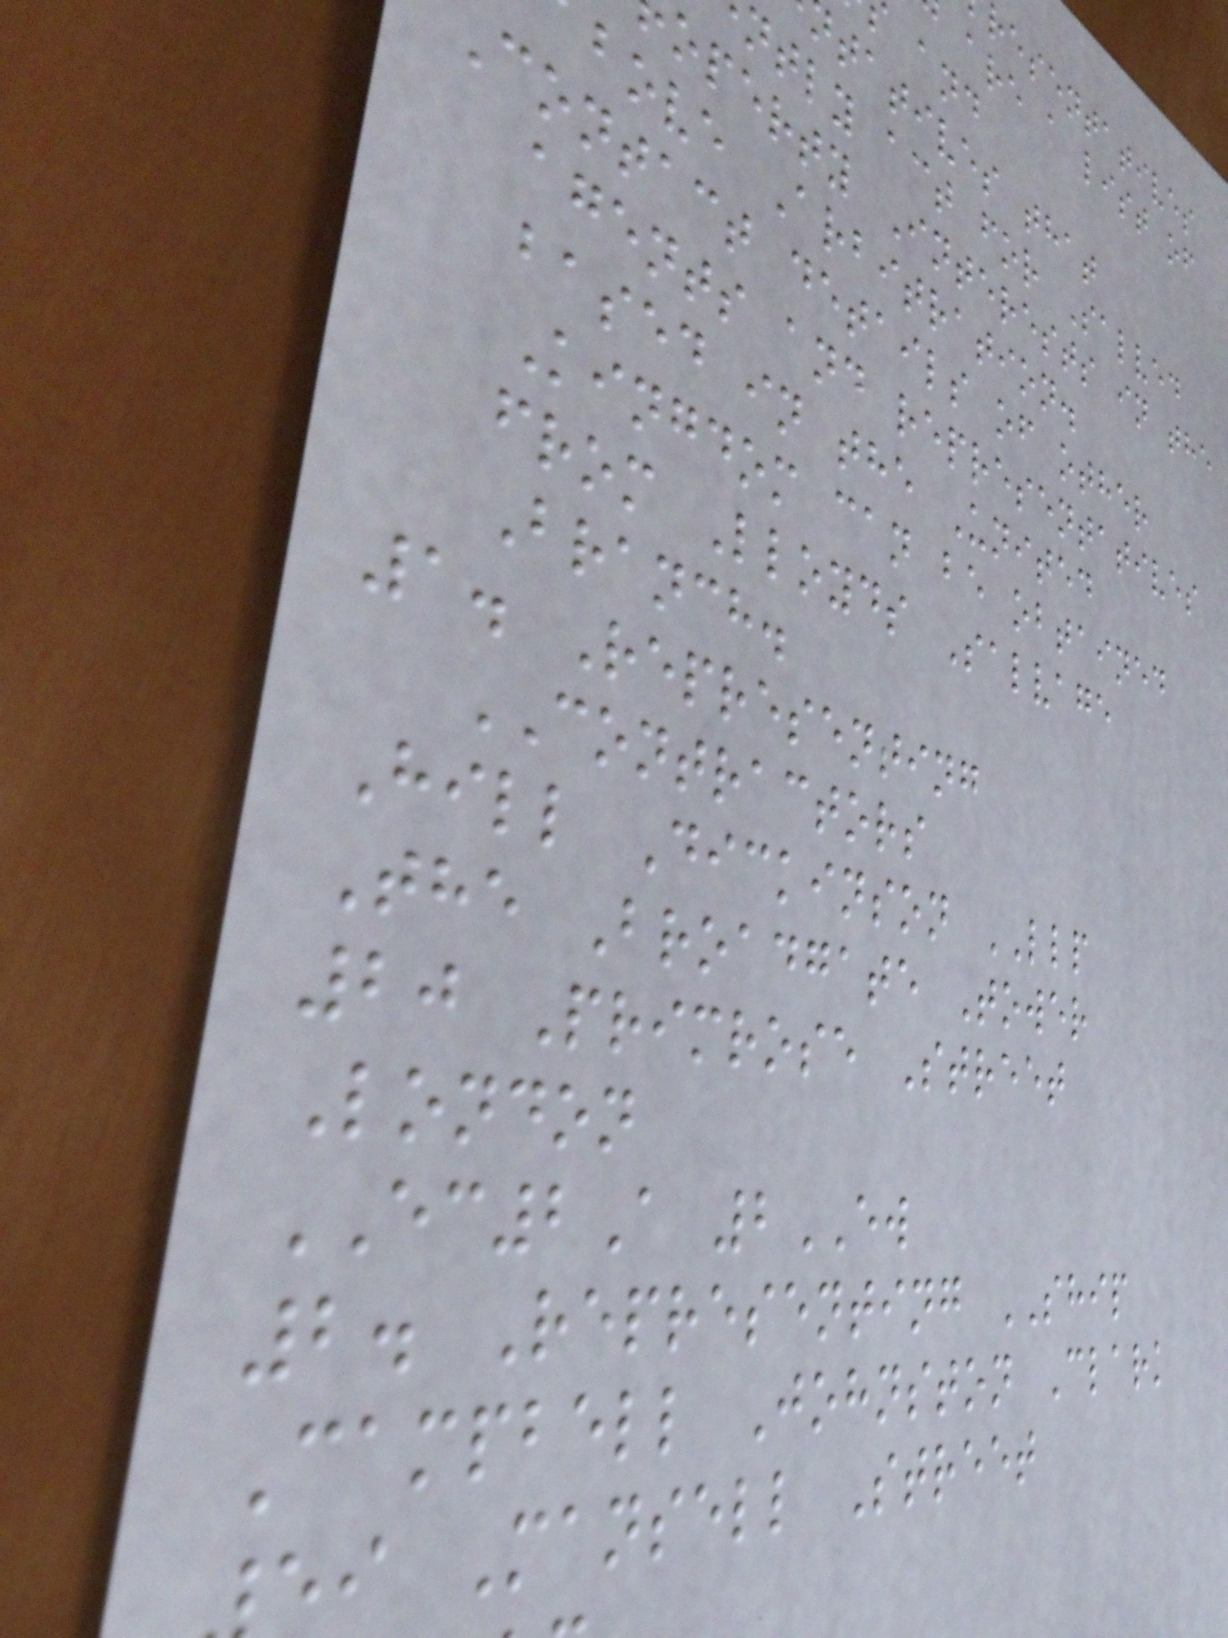resentatives
are a list of
tatives that
ntly act for Salved
operty Interests in the
bove Arbitration.
contact details of other
agents and representatives
based in the United
Kingdom can be obtained
from Lloyds Salvage
Branch.
1. Representing
CONTRACTORS
Hill Dickinson LLP
The Broadgate Tower
20 Primrose Street
London
EC2A 2EW
2. Representing SHIP
Campbell Johnston Clark
i Mansell Street
